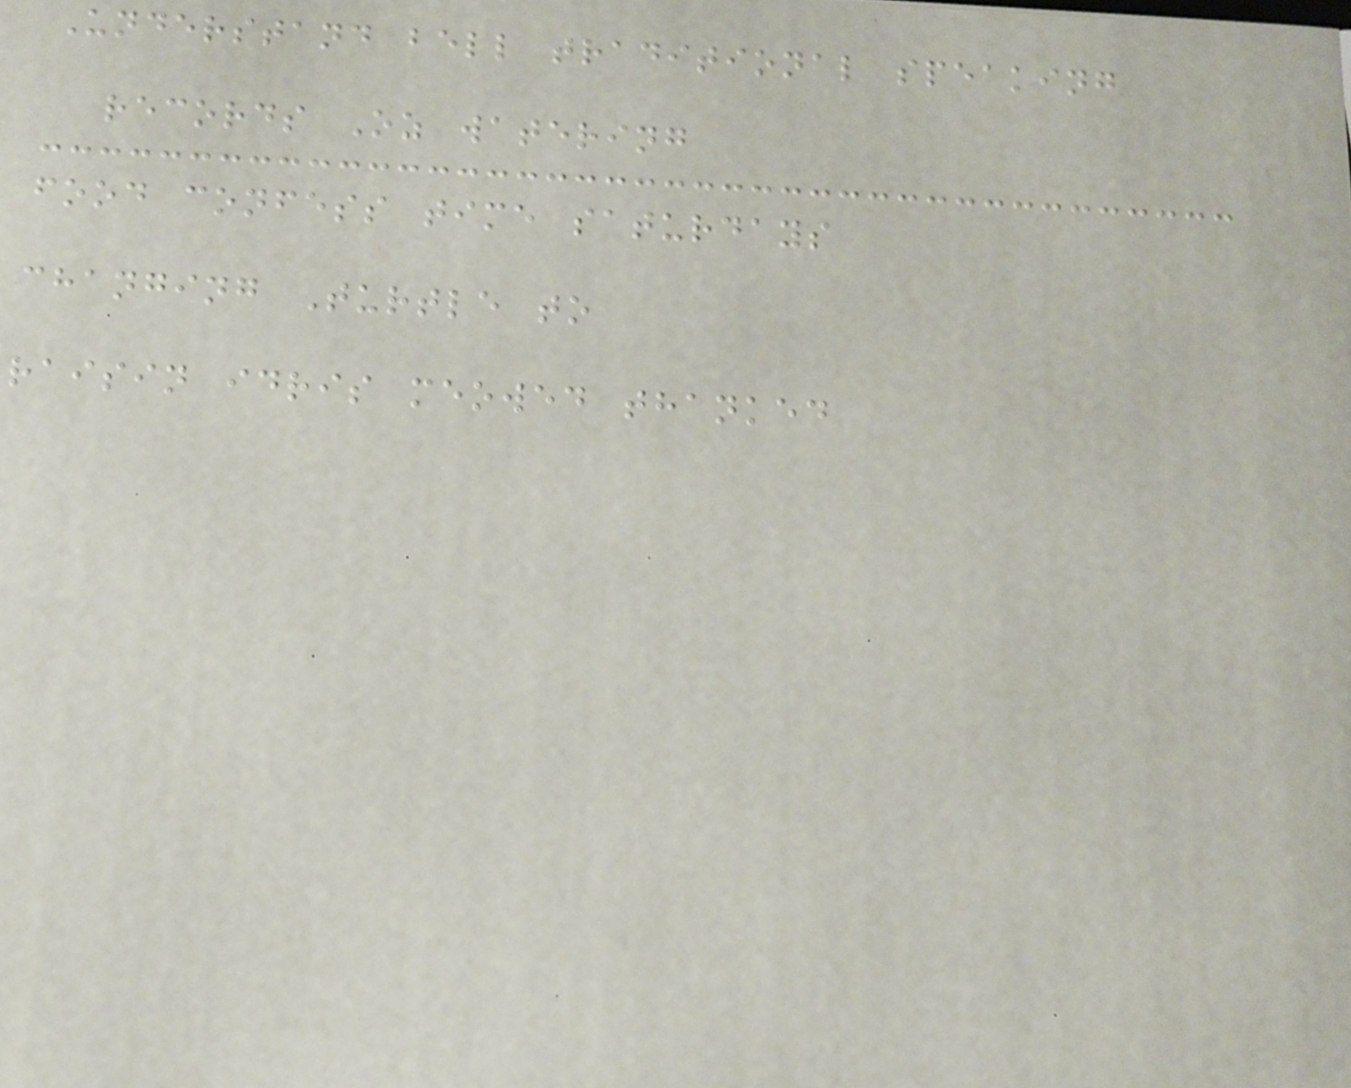Understand bell traditional speaking
records Oz watering
food confess time saturdays
changing Turtle to
raisin idris meowed thanked
